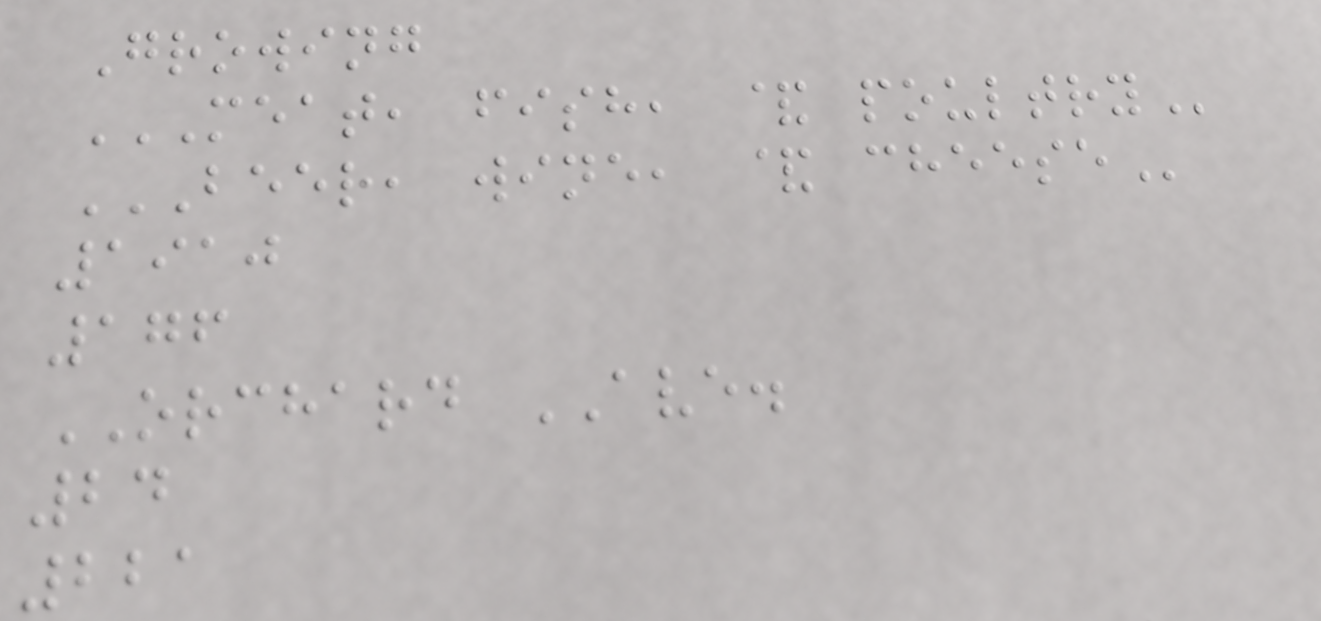Growing
MEAT, FISH, & POULTRY
BEER, WINE, & CHEESE
1910
176
ORCHARD AVE.
24
221
